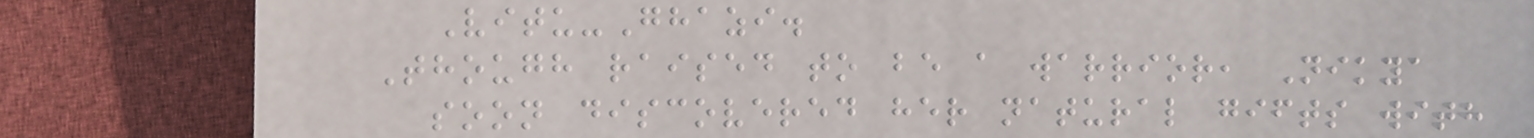Vitu-Ghazi.
Though raised to be a warrior, Nikya
soon discovered her natural gifts with
